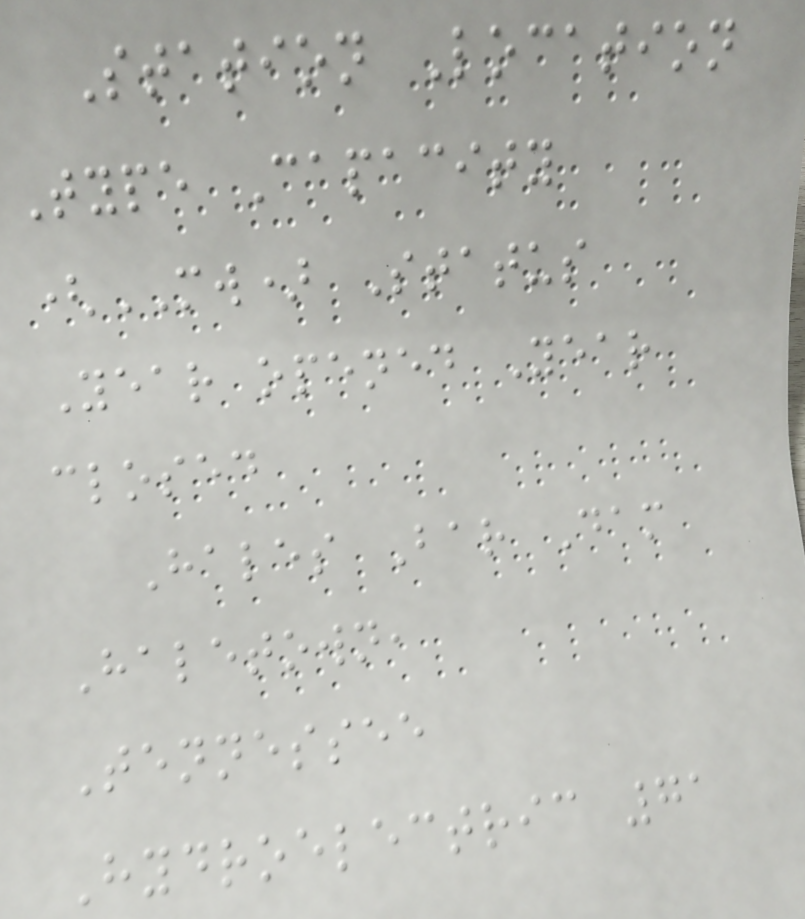Station Location
Type Capacity
(MW) Status
Year opened Year
closed
Hales Bar Dam
Haletown,
Tennessee
Hydroelectric 71
